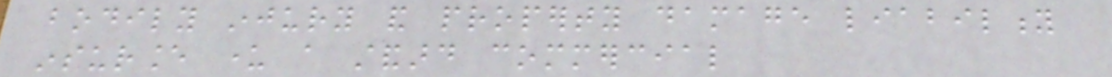bodily injury and property damage liability
insurance under a standard commercial
